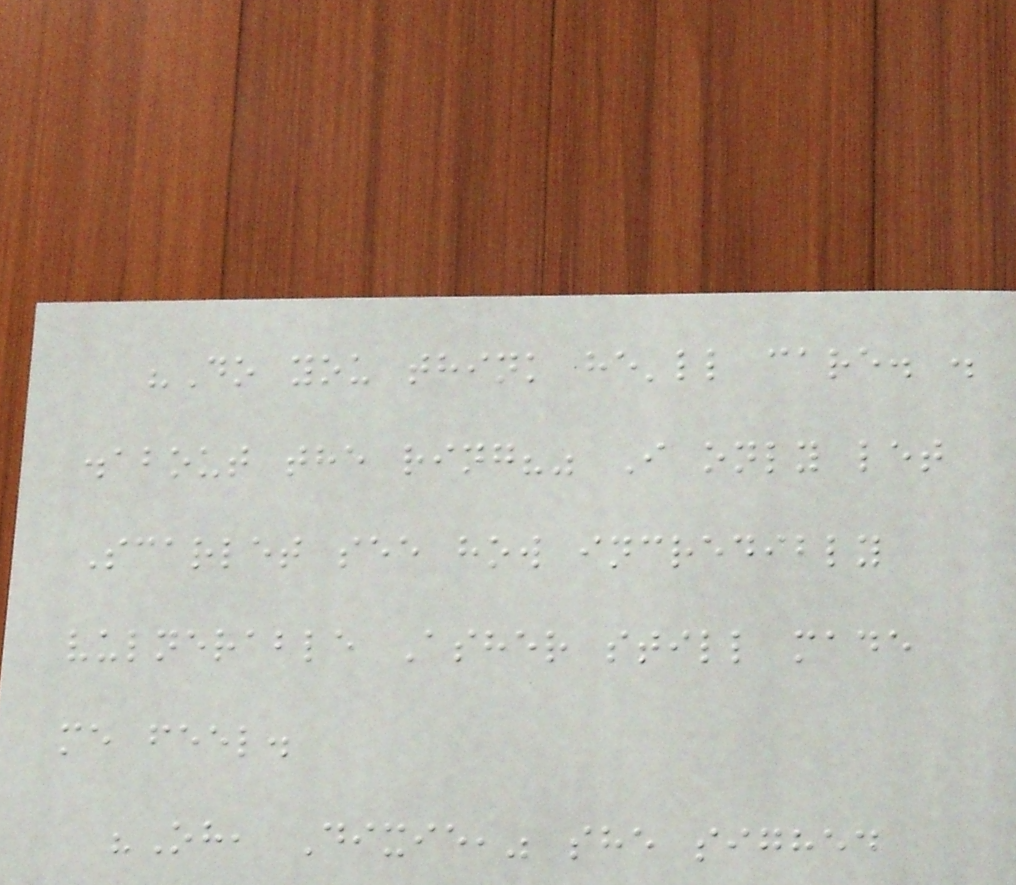"Do you think he'll care. .
.about the ring?" I only let
Scarlet see how incredibly
vulnerable Asher still made
me feel.
"Oh, Dixie," she sighed
